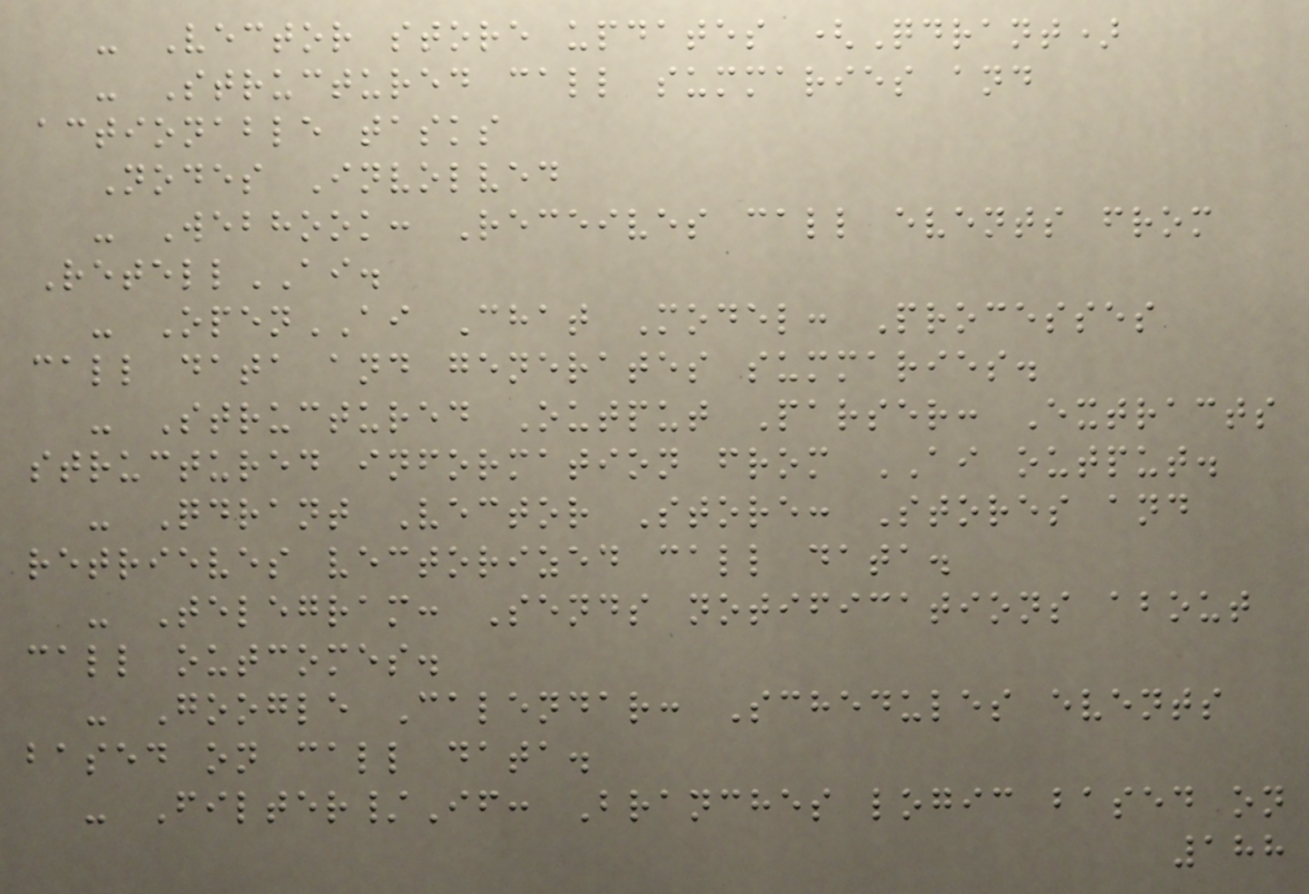- Vector store updates (Qdrant)
- Structured call summaries and
actionable tasks
Nodes Involved
- Webhook: Receives call events from
RetellAI.
- OpenAI Chat Model: Processes
call data and generates summaries.
- Structured Output Parser: Extracts
structured information from AI output.
- Qdrant Vector Store: Stores and
retrieves vectorized call data.
- Telegram: Sends notifications about
call outcomes.
- Google Calendar: Schedules events
based on call data.
- Filter/If: Branches logic based on
188
